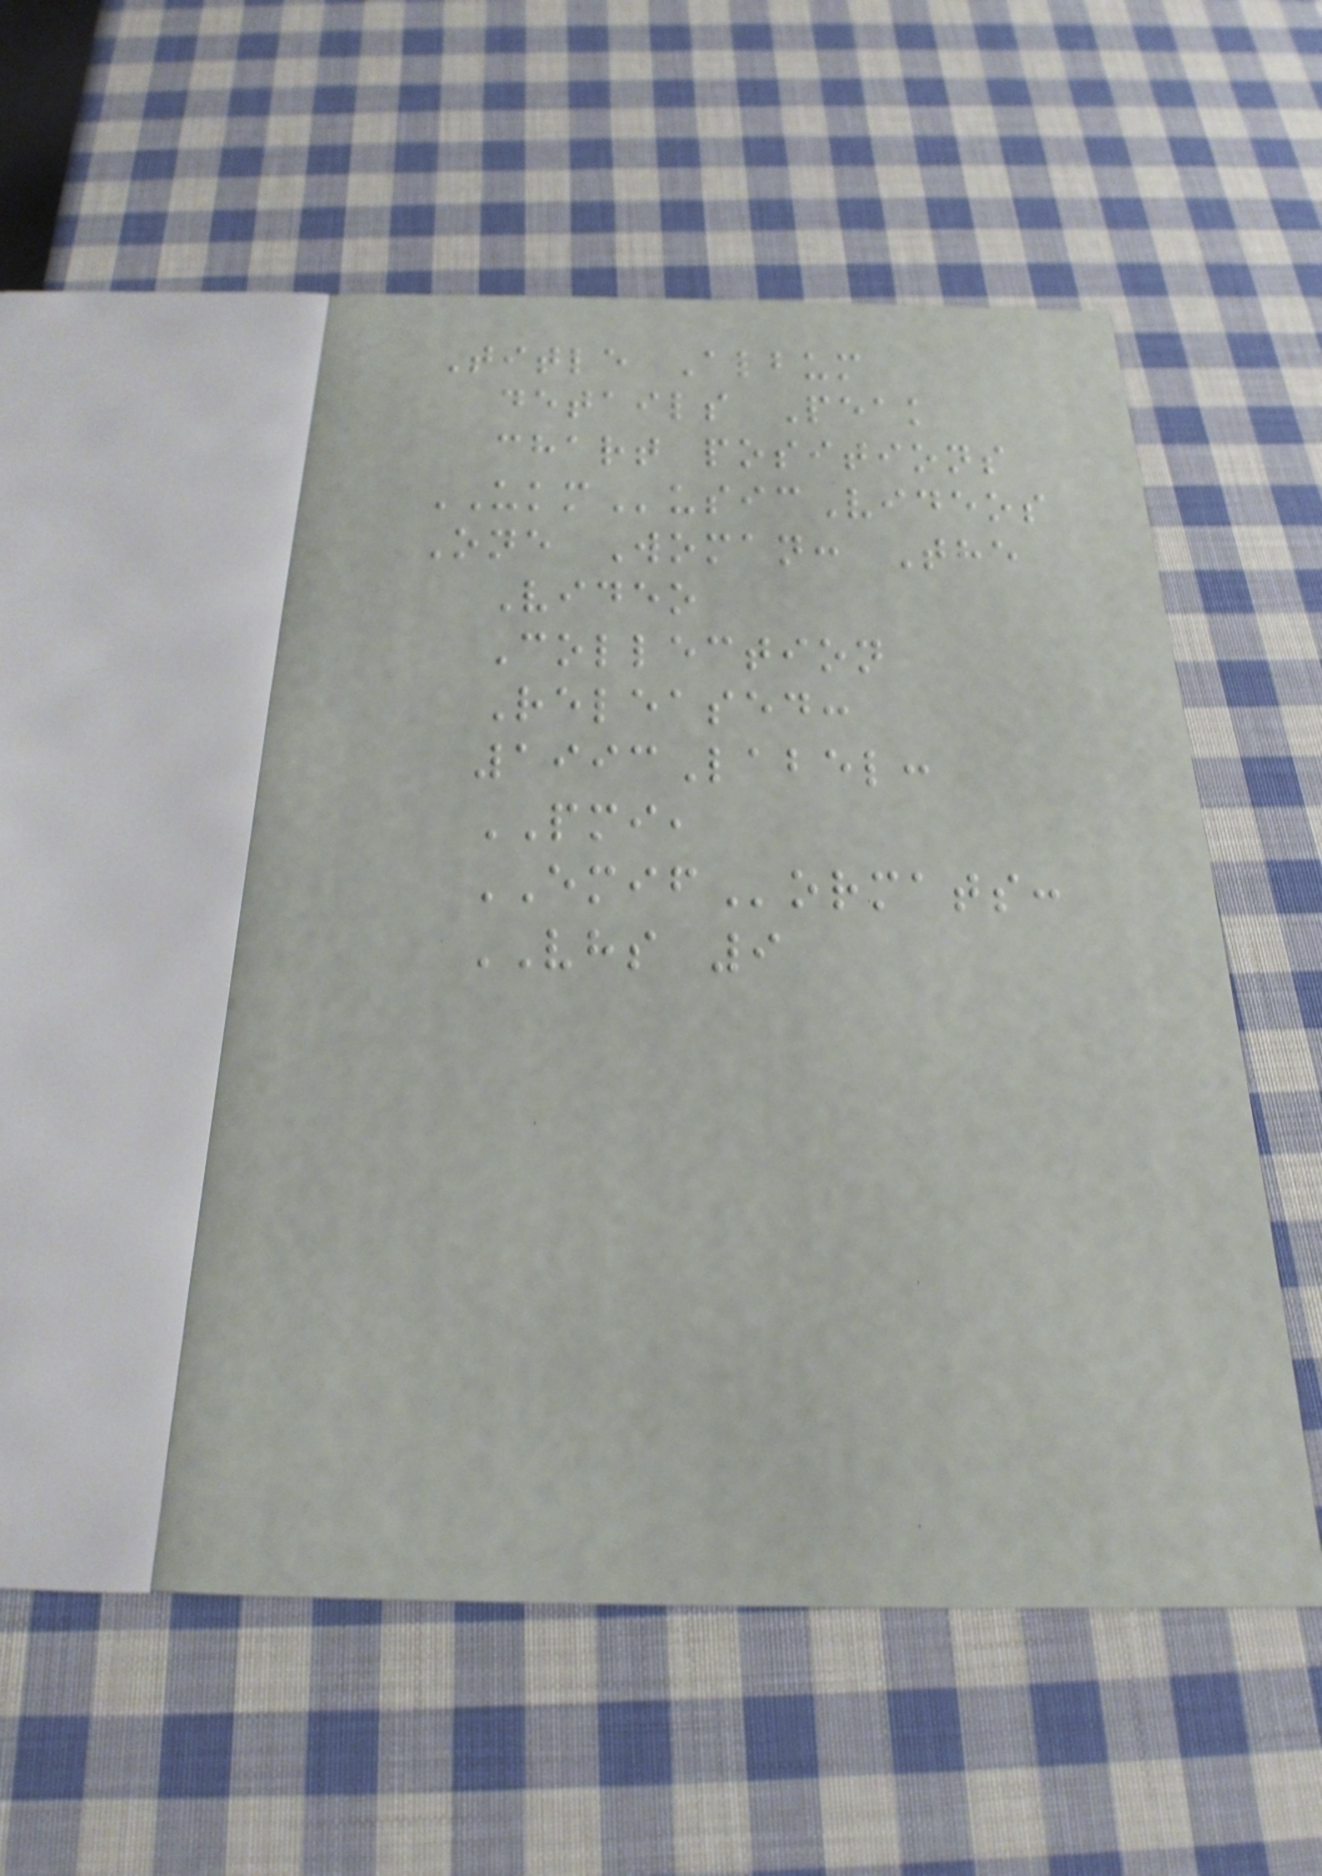Title Album
details Peak
chart positions
UKMusicVideos
One Woman: The
Video
Collection
Released:
1993Label:
PMI,
EMIFormats:
VHS 9
